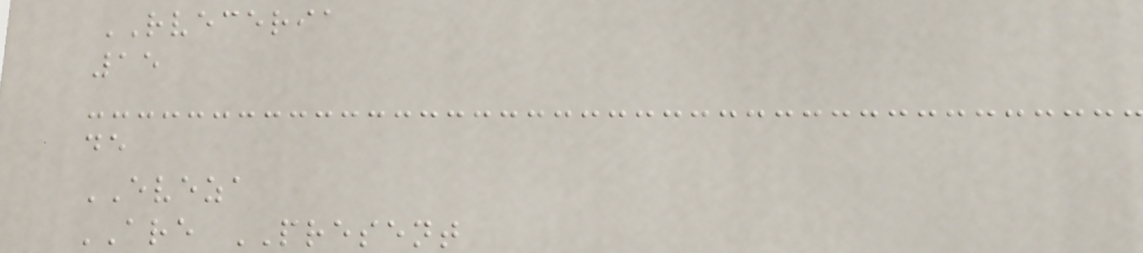RVECERIA
15
de
EVEZA
ARE PRESENT
